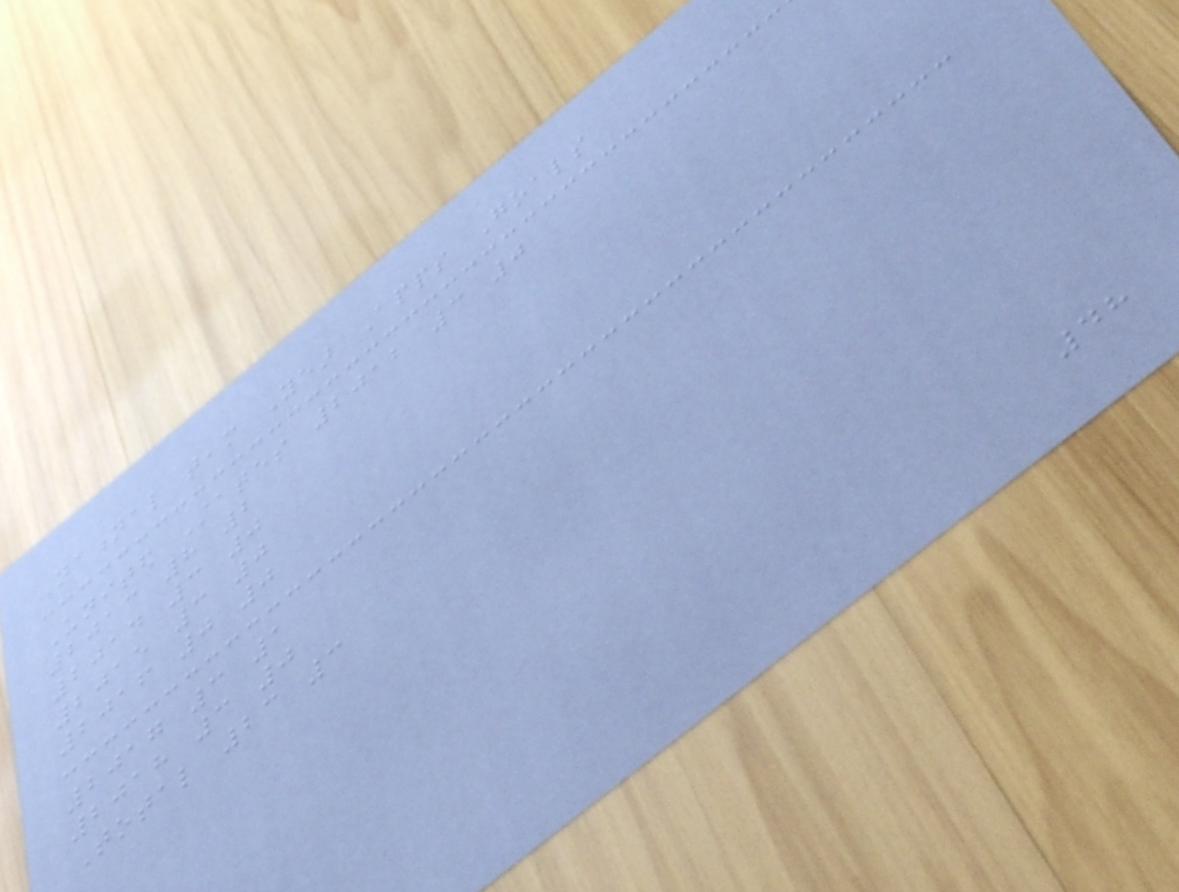National team Year Apps Goals
United States 2012 3 0
2013 8 2
2014 3 0
2015 3 0
2016 0 0
2017 3 1
2018 3 0
Total 23 3
48
